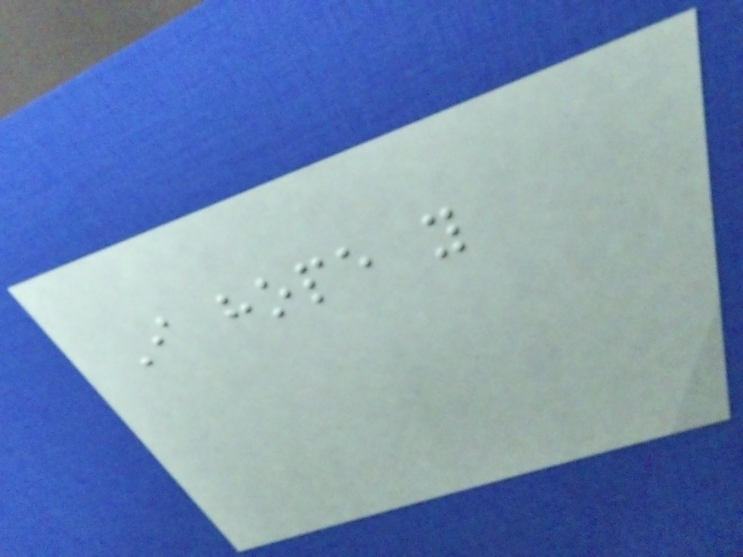I hope you
